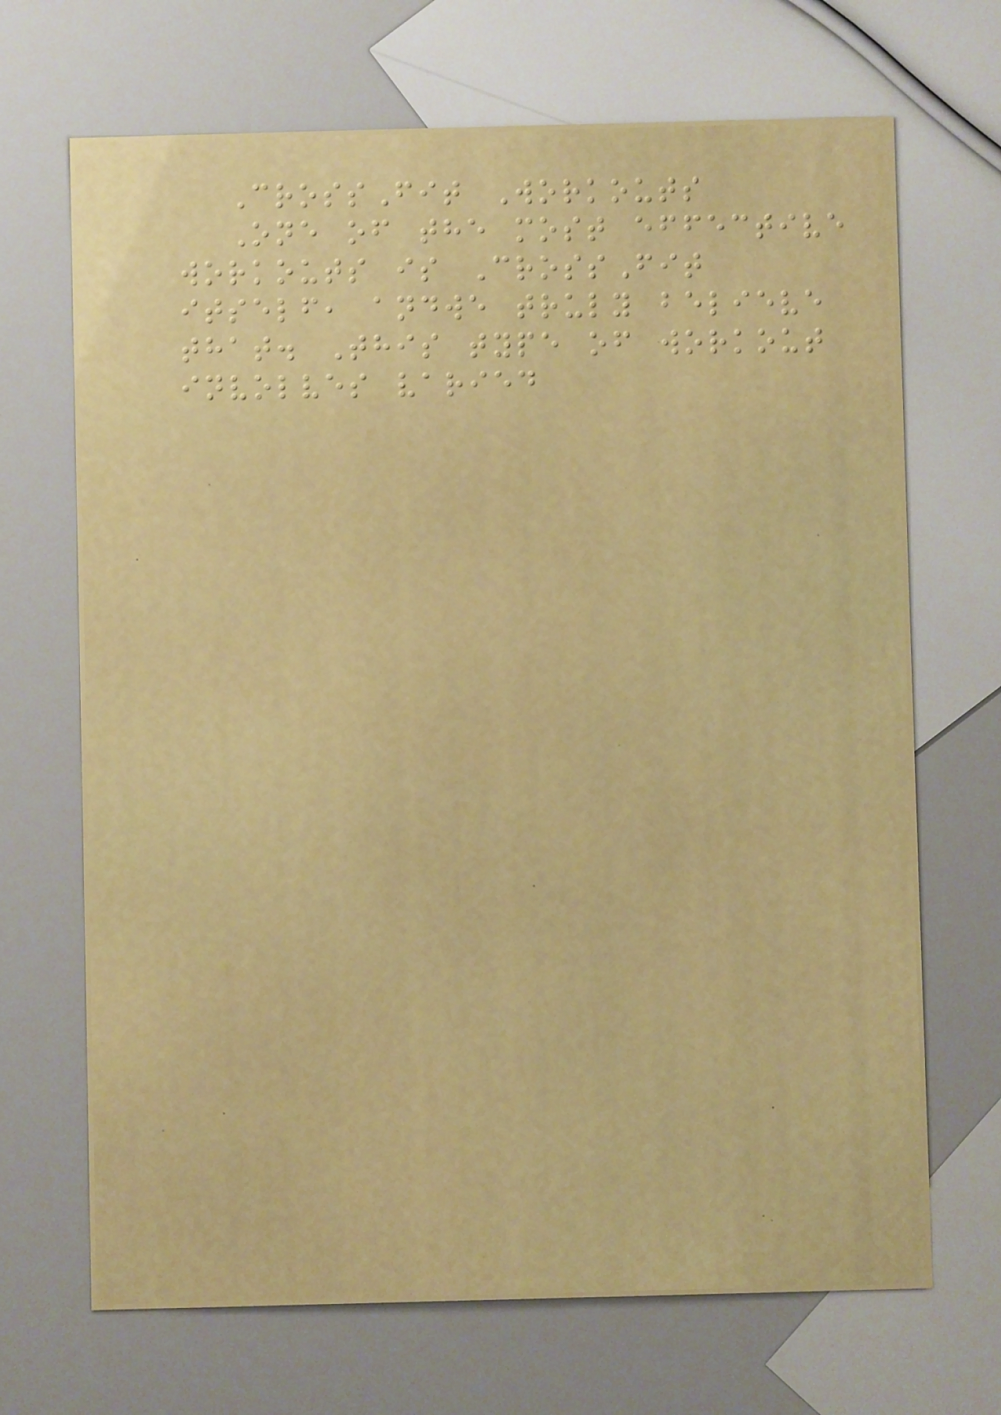CrossFit Workouts
One of the most effective
workouts is CrossFit
itself, andwe truly believe
that. This type of workout
involves varied
